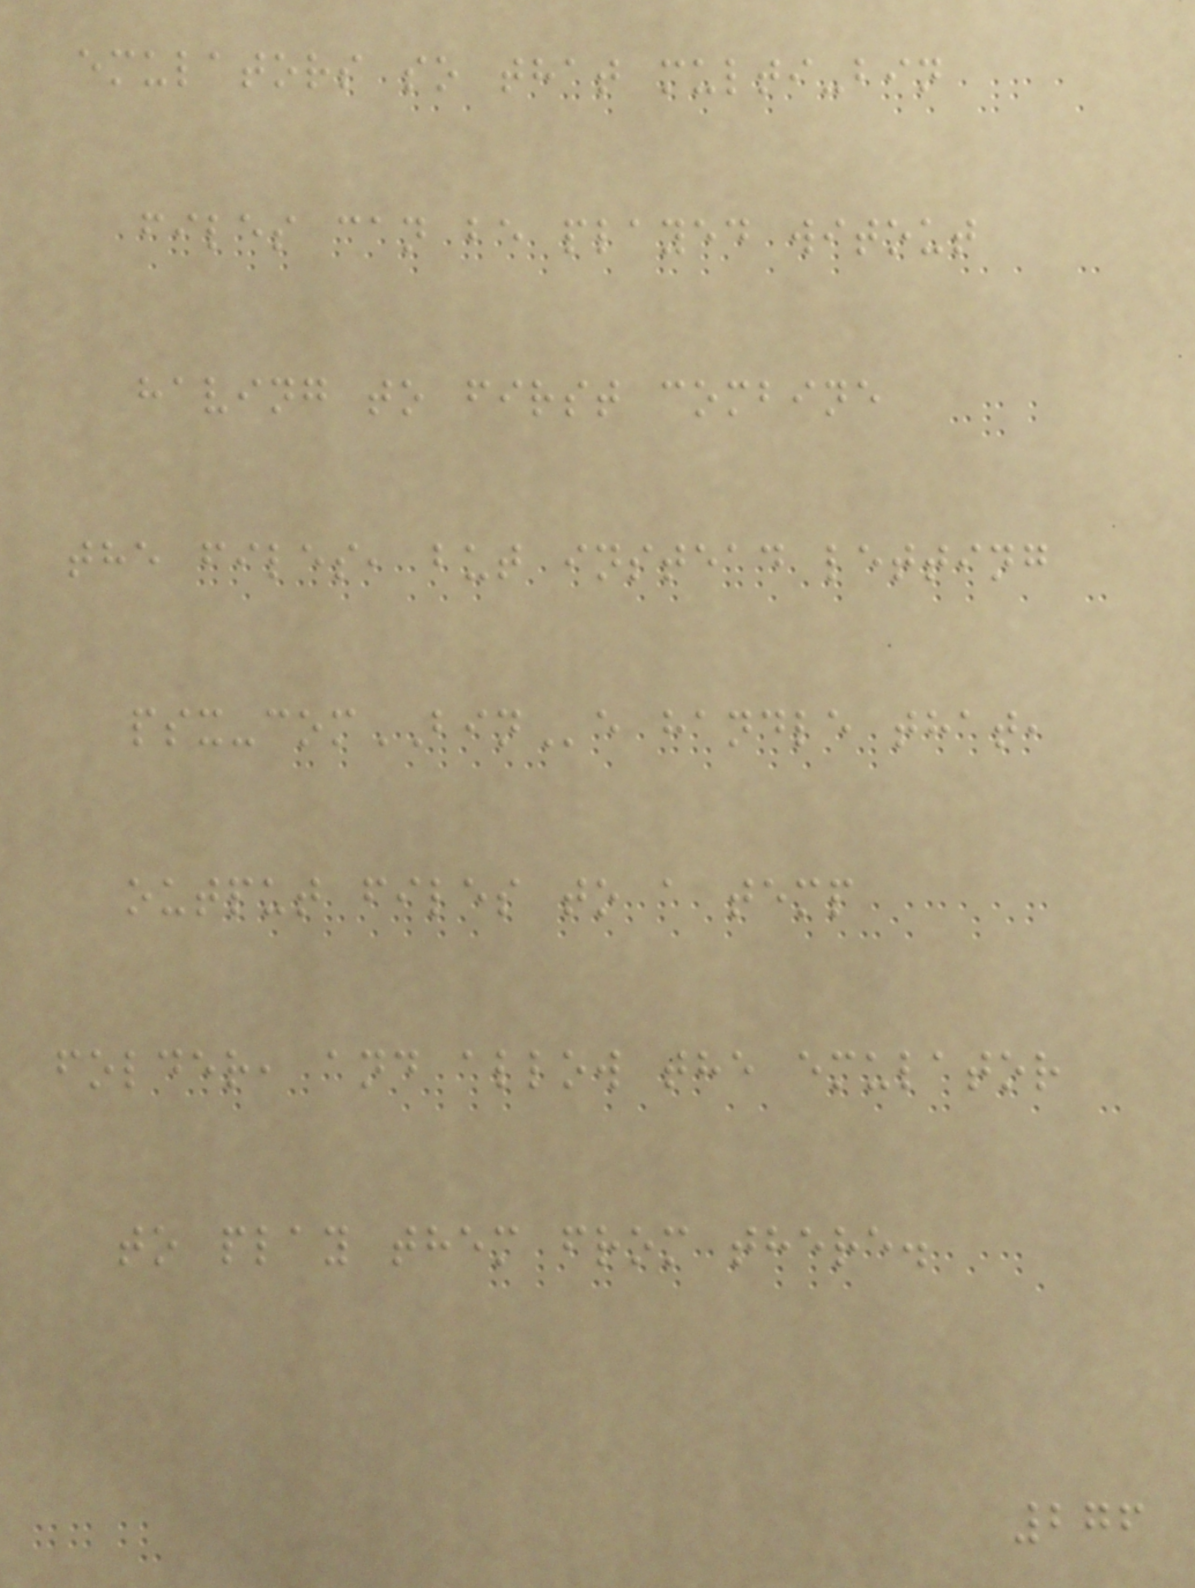emulators so that multi-bin
files can be played witout
having to first combine
the files, but instead letting
psx-comBINe handle that,
output files to a temp
folder, and allow the emulator
to play them from there.
276
